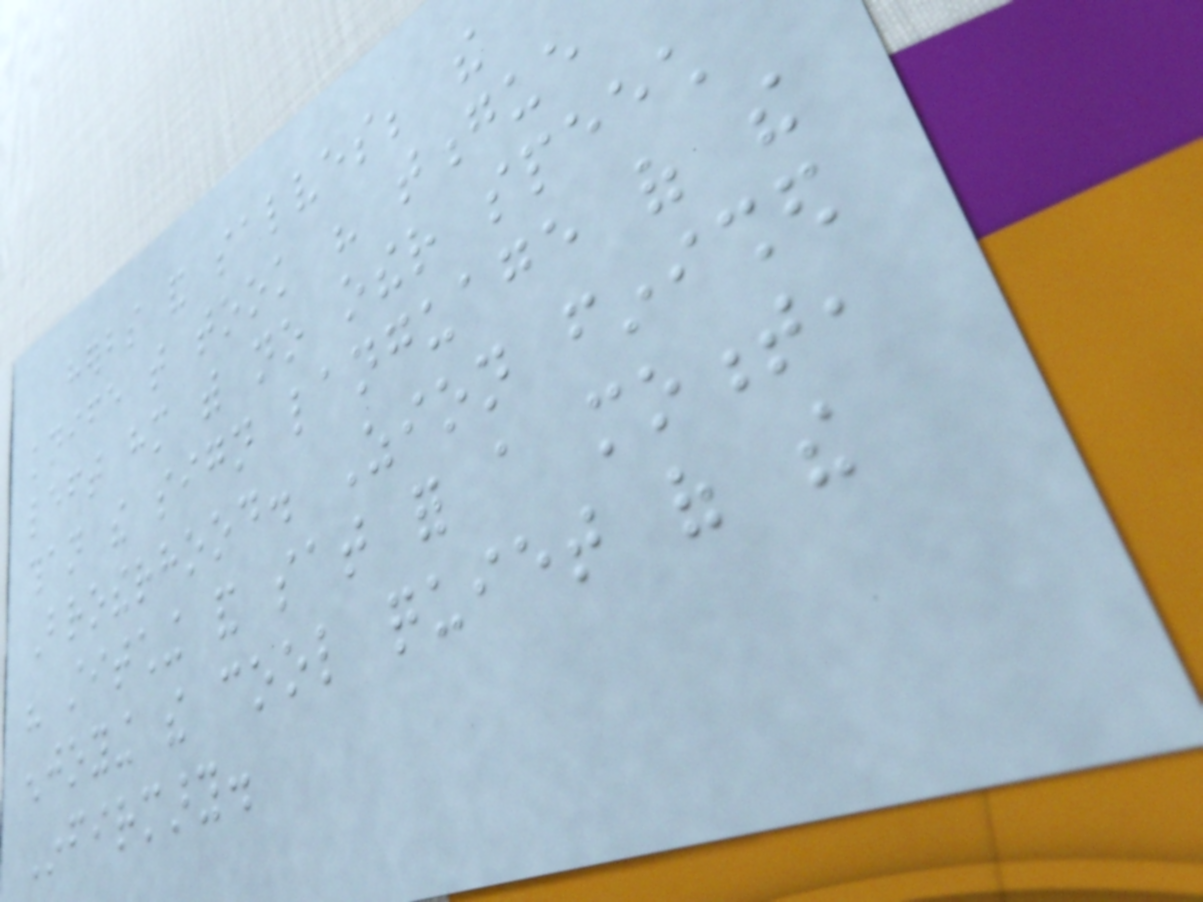herbs and salves; the
knife that took his tongue
left him with no other speech
than the sign language of the
Brotherhood. Zion finished
his stitching and sat for a moment,
enjoying the cool quiet of the
Infirmary.
